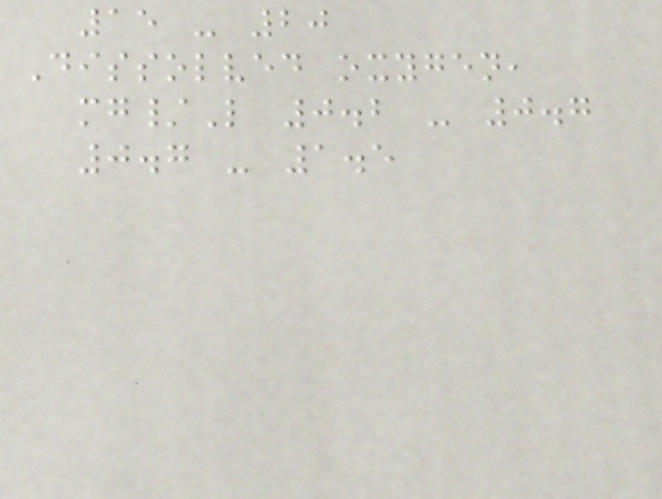15 - 20
Dissolved oxygen,
mg/L 0.2 - 0.7
0.7 - 1.5
